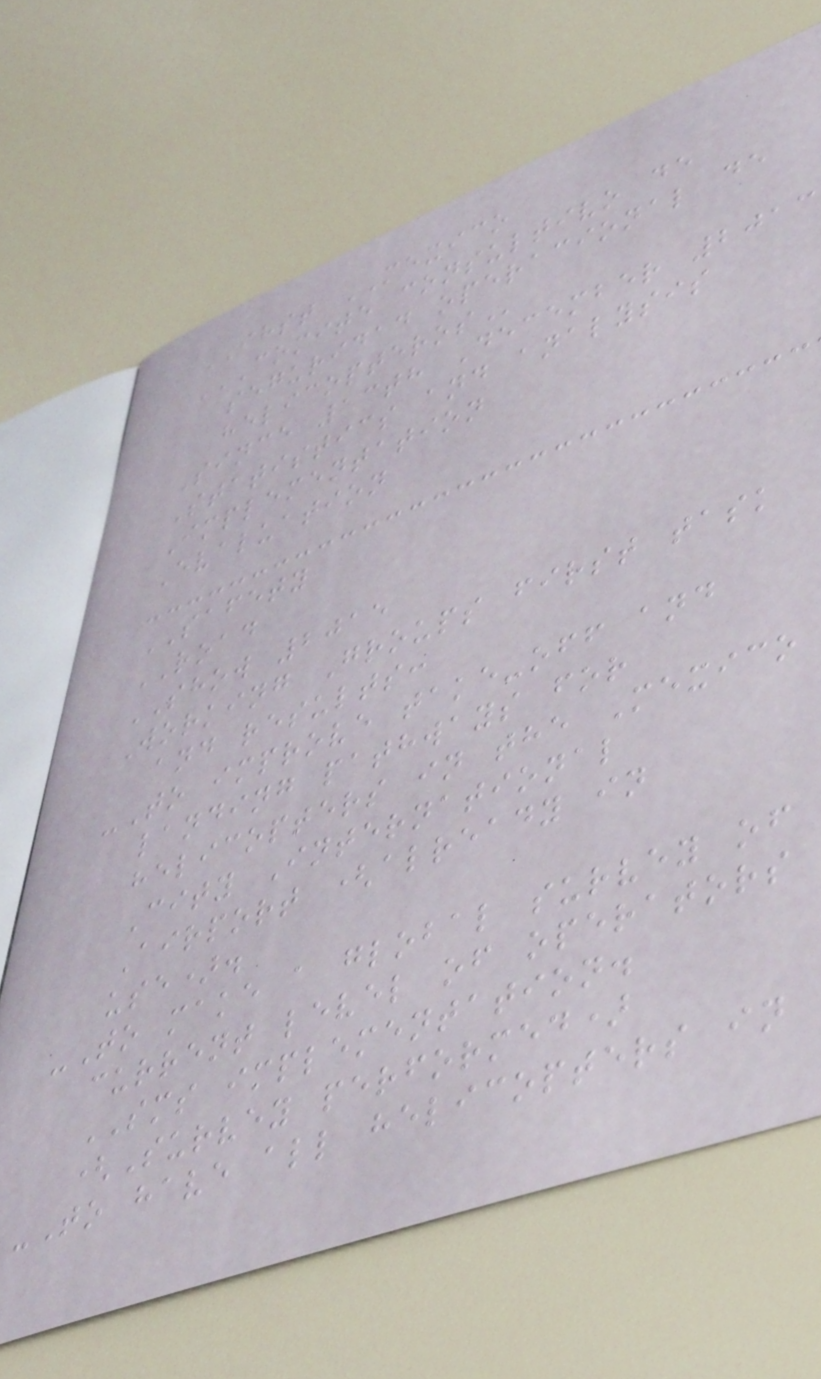IHST MEXICO
COMITE CONSULTIVO DE
SEGURIDAD OPERACIONAL DE
HELICOPTEROS
Since 13th December 2013
Statistics and analysis
Implementation
Evaluation
SAFETY
ROAD
SHOW 2015
Working Groups first task
and results:
-To improve take-off and
landing pathways for
helicopters in the Mexico
City International
Airport (already in
use).
-To make a global survey of
current level of operators
SMS implementation.
(Survey performed)
-To have all helicopters in
